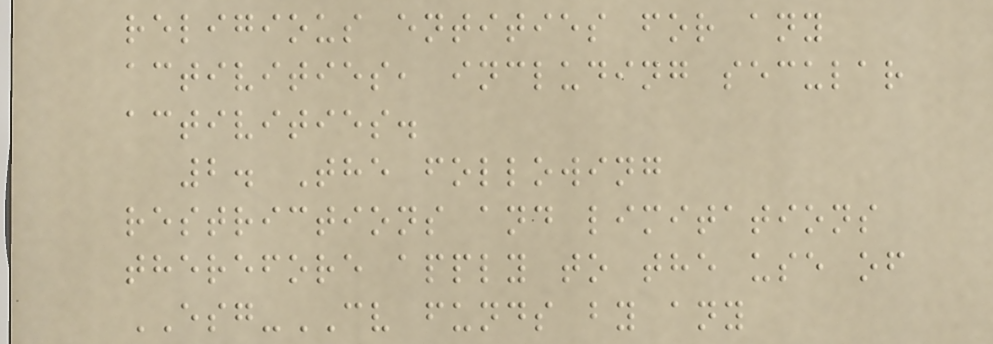religious entities for any
activities, including secular
activities.
2. The following
restrictions and limitations
therefore apply to the use of
ESG-CV funds by any
